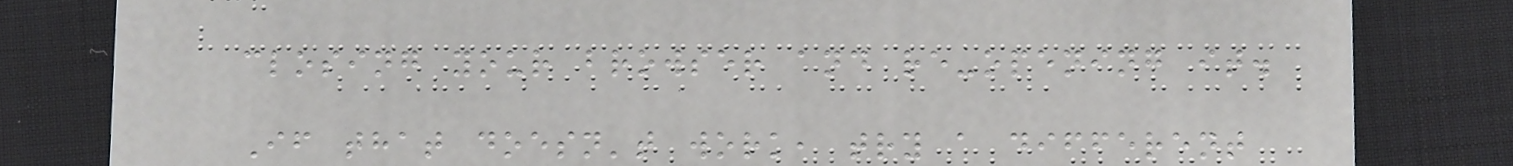closing your browser and re-opening it.
If that doesn't work, try a different
